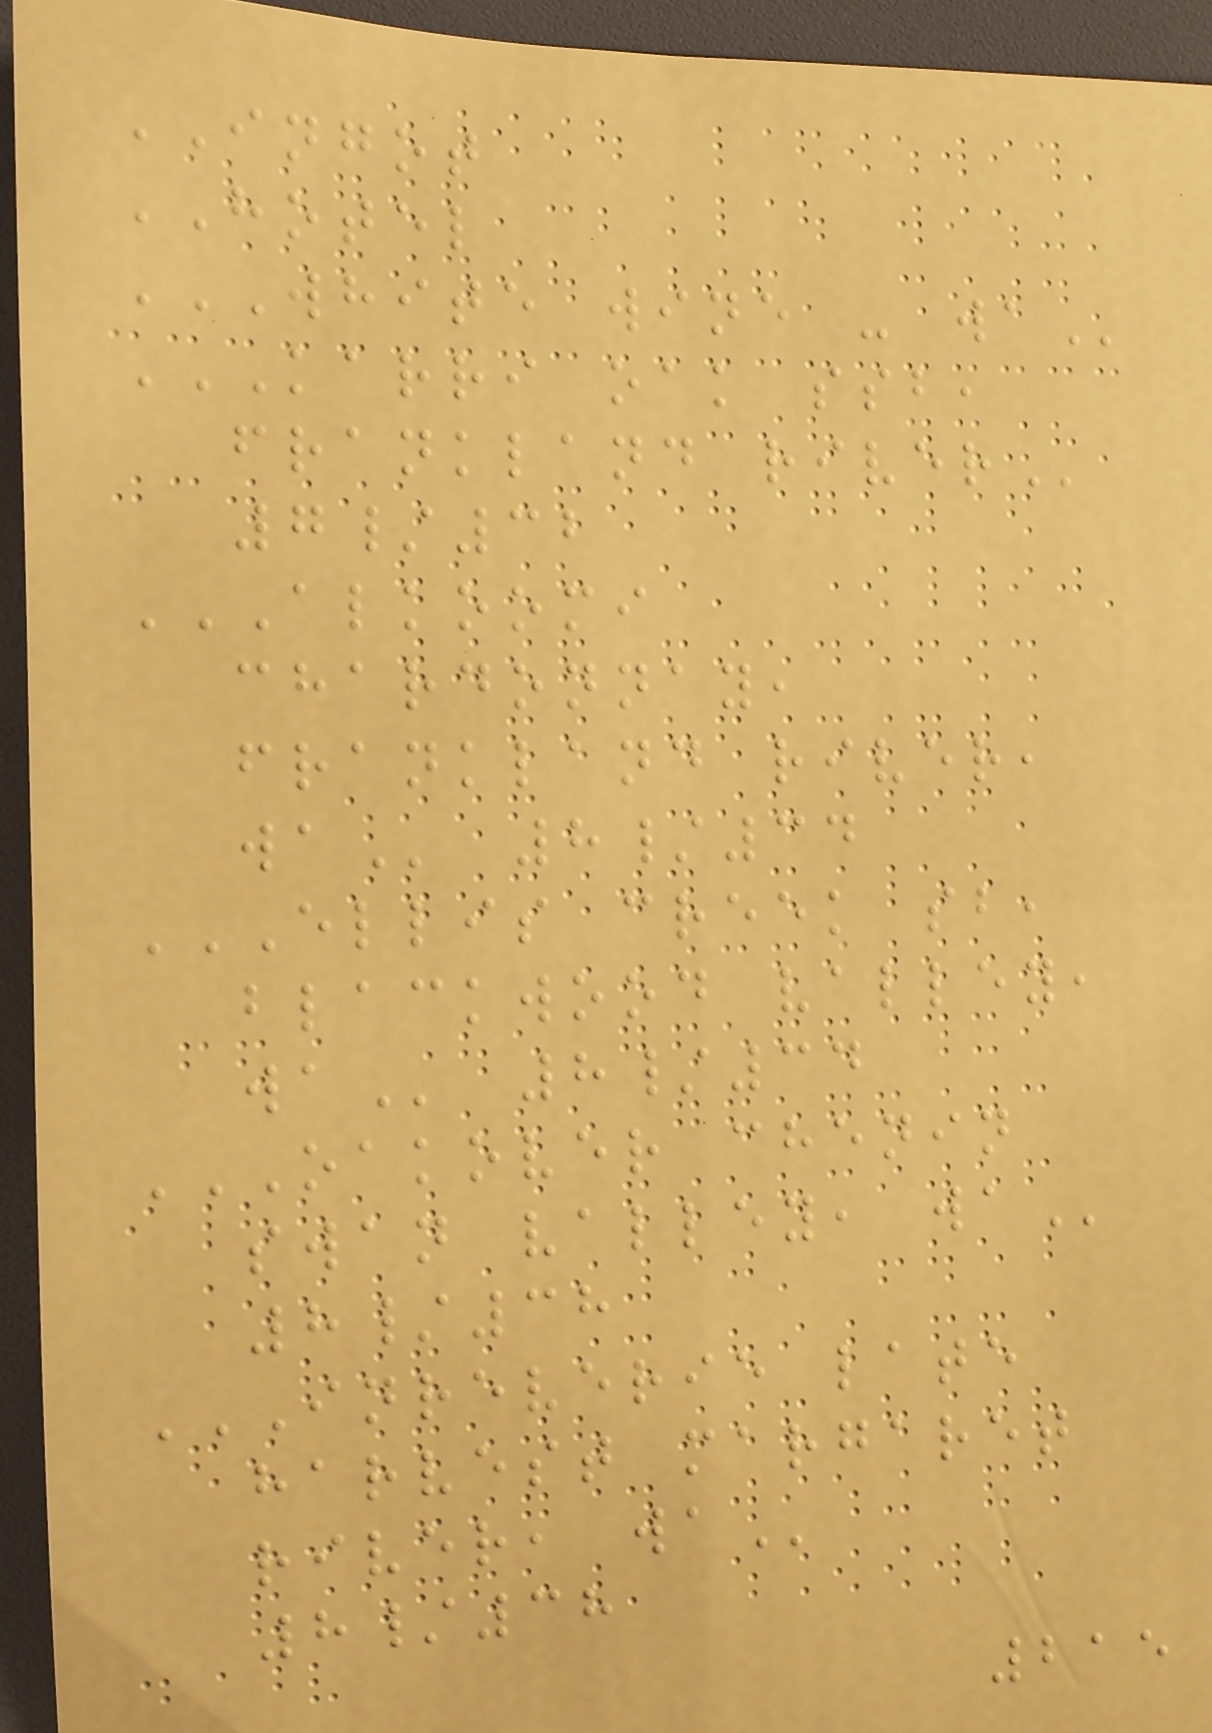INGOT
HOTEL
WHITE WINE - WA
KARRI OAK SSB,
FRANKLAND RIVER
7/32
ALKOOMI
CHARDONNAY,
FRANKLAND RIVER,
WA 8/34
ELLIS CREEK SB,
BLACKWOOD VALLEY,
WA 8/34
OAKOVER CHENIN
SWAN VALLEY, WA
8/38
INREVERIE LATE
HARVEST MARGARET
RIVER, WA
8/38
215
